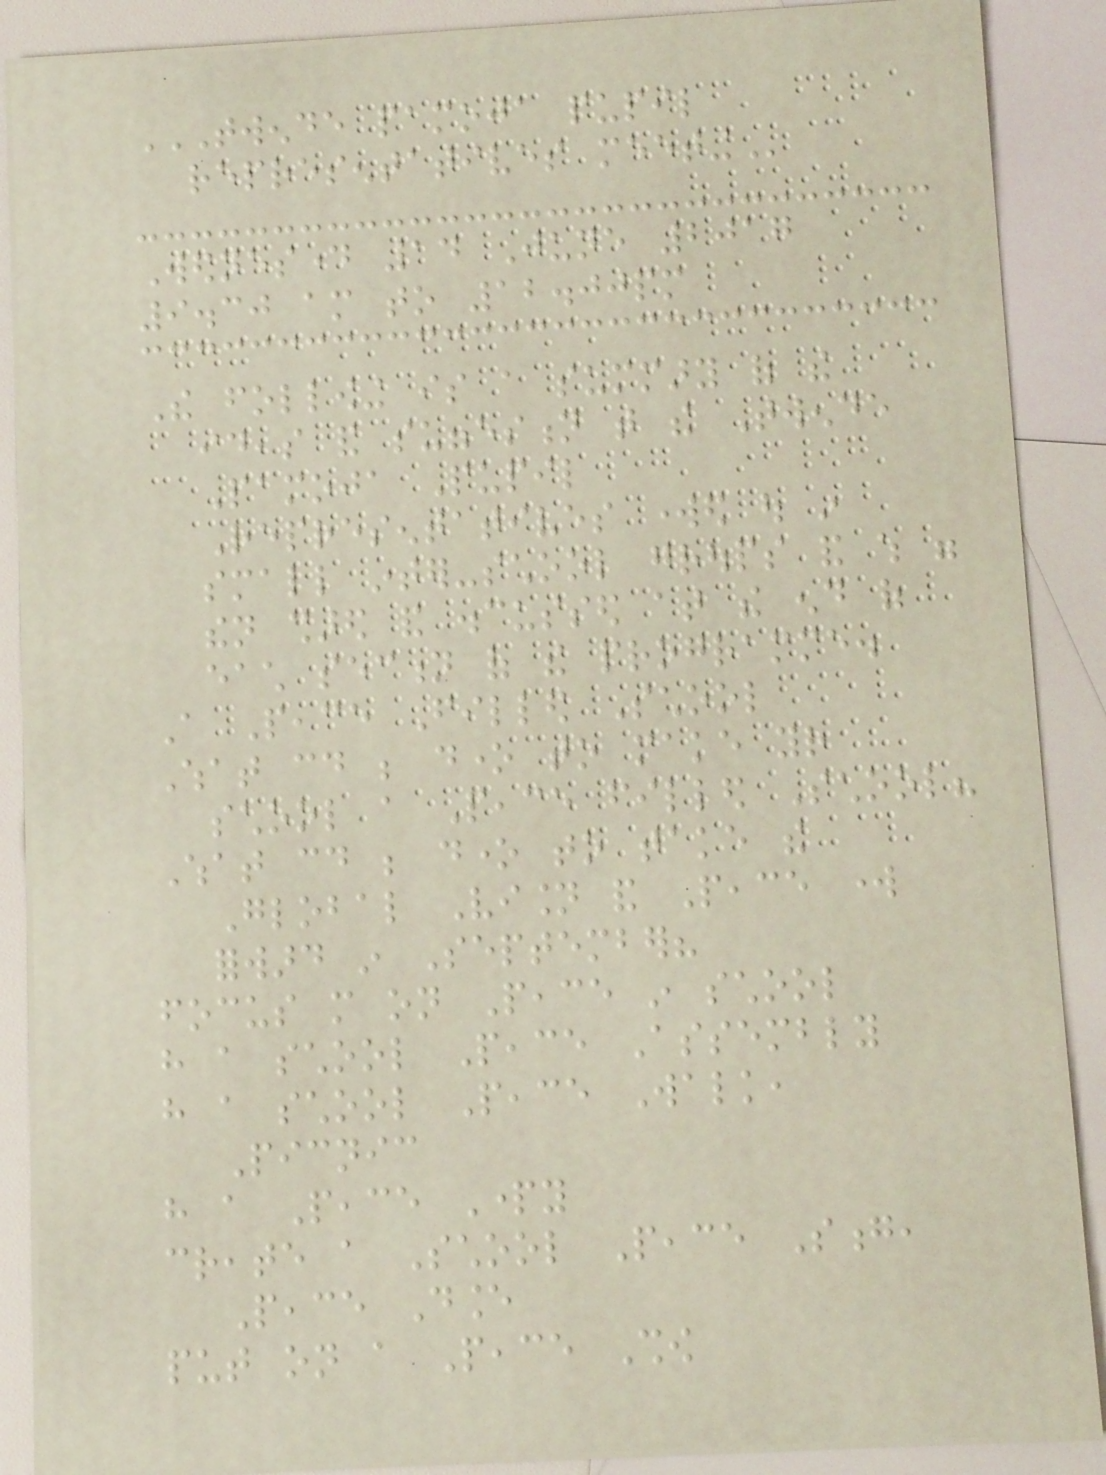TWENDE PAMOJA PUPIL
REPRESENTATIVES MEETING
Wednesday 14 June 2017
9.30 am to 12.00pm
The following is a summary of the
ideas and suggestion that the Twende
Pamoja Pupil
Representatives worked out in
small inter-school groups and which were
then shared and discussed at the end of
each section of the programme.
A Peace Filled School
What could be done to make your
school a Peace filled School?
What could be done to take the
Global Vision and Peace work
forward in September?
focus more on Peace in school
have a school Peace Assembly
have a school Peace Walk,
Picnic
have a Peace Party
create a School Peace Song,
Peace Dance
put on a Peace Show
